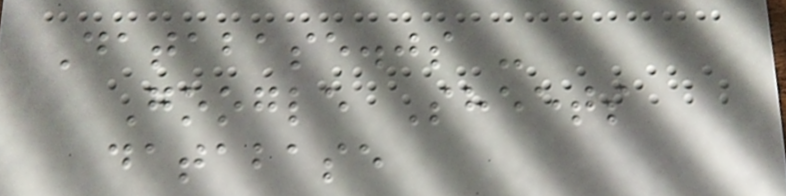Database.js -
Google Sheets
database
